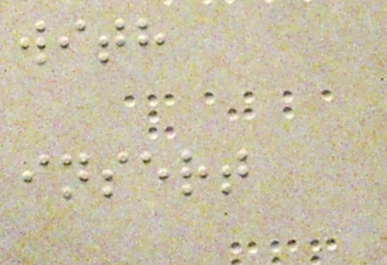with
insert
